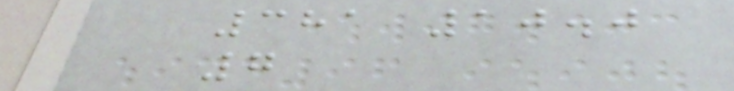381 10.0
7
